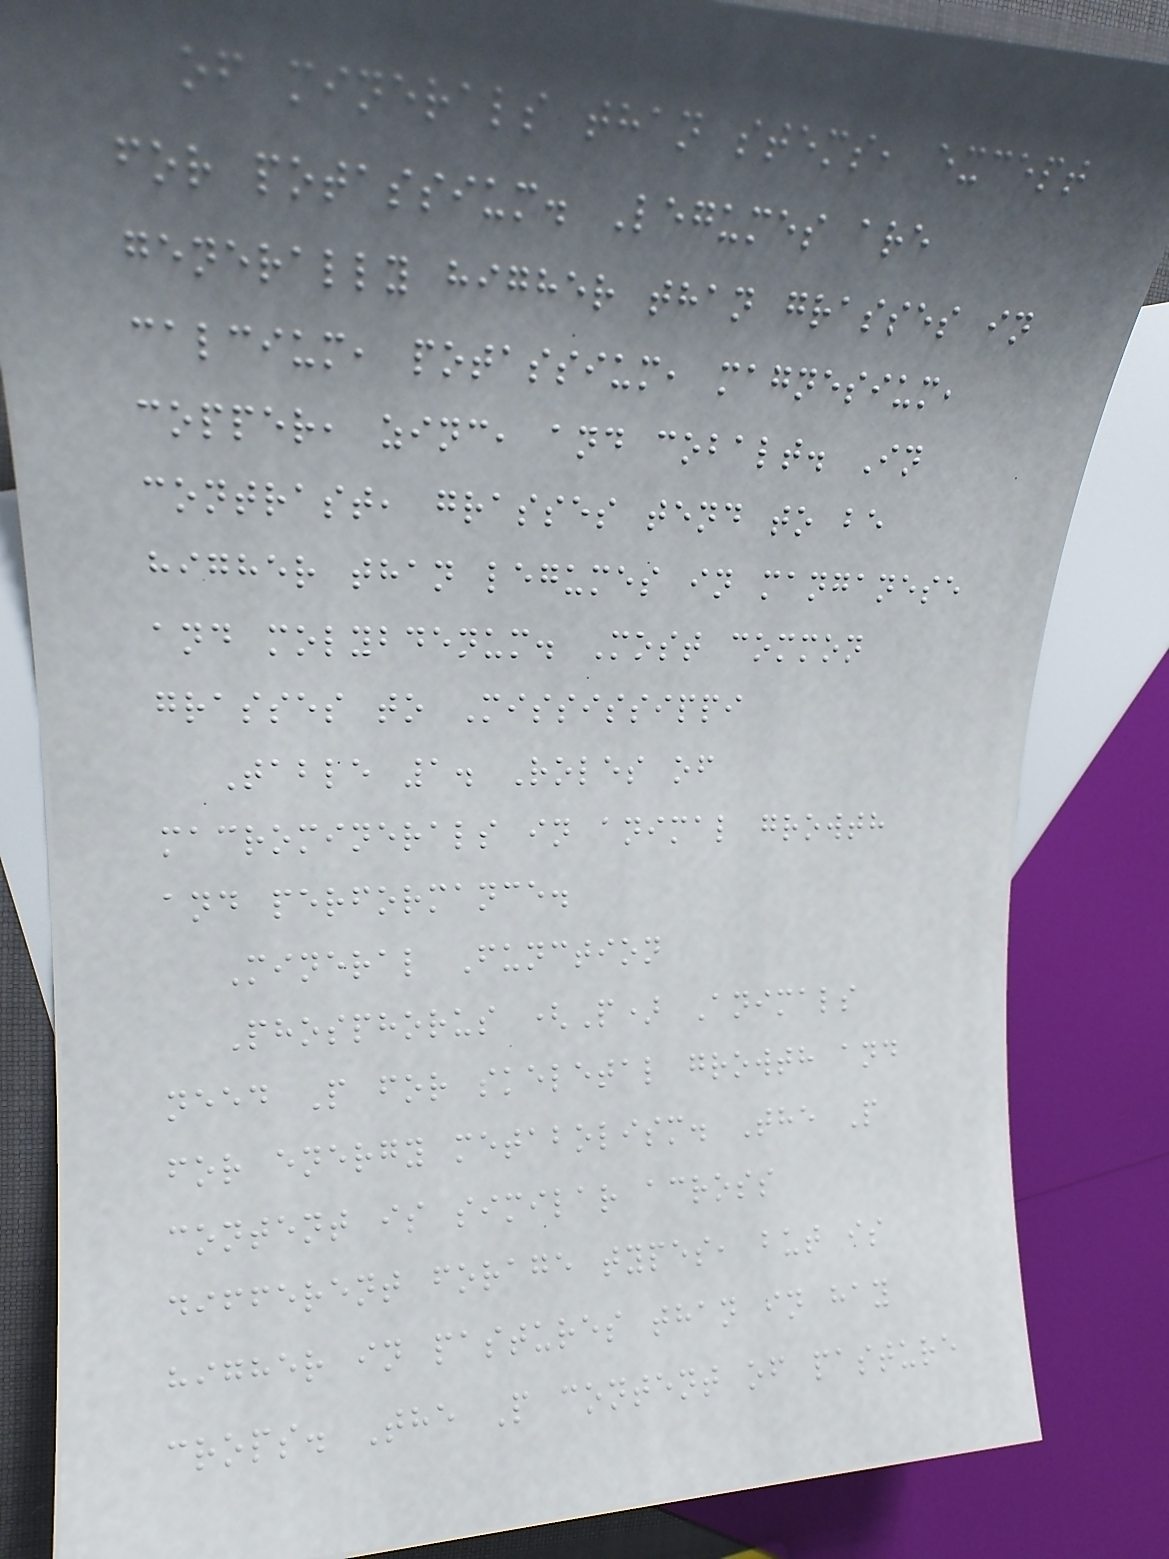of minerals than stems, except
for potassium. Legumes are
generally higher than grasses in
calcium, potassium, magnesium,
copper, zinc, and cobalt. In
contrast, grasses tend to be
higher than legumes in manganese
and molybdenum. Most common
grasses to Mississippi
Table 1. Roles of
macrominerals in animal growth
and performance.
Mineral Function
Phosphorus (P) Animals
need P for skeletal growth and
for energy metabolism. The P
content is similar across
different forage types, but is
higher in pastures than in hay
crops. The P content of pasture
